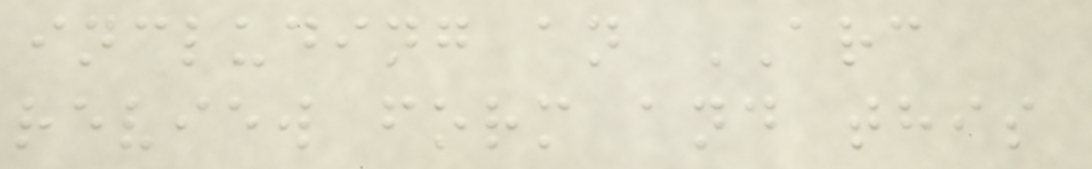including an ARC
review form and this
